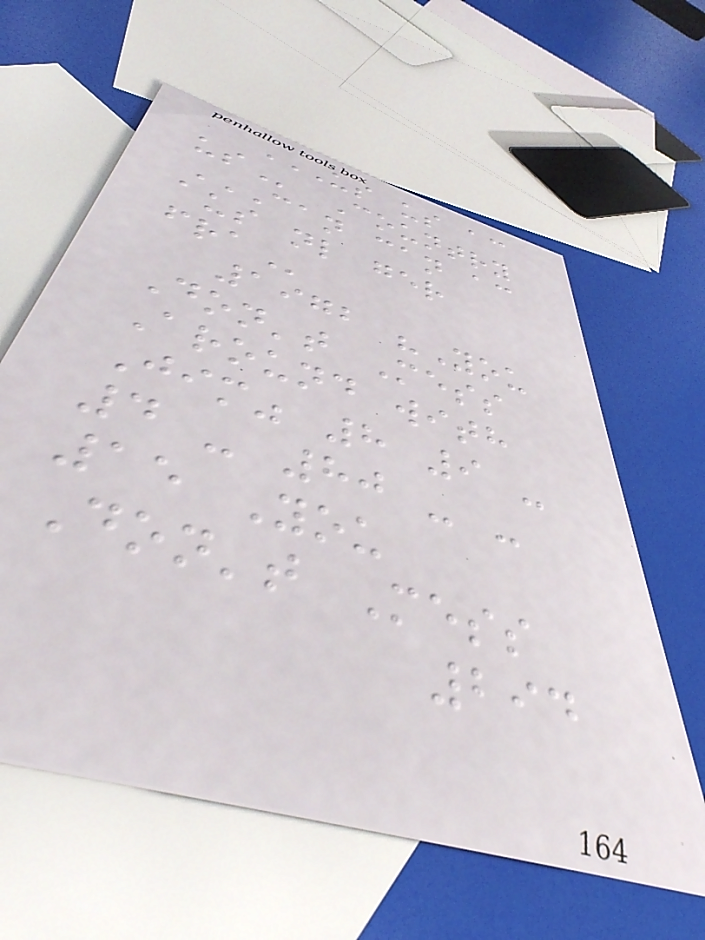US US AC
US Country
CAN CAN AC
AUS NL GER
FRA
1972 "You
Don't Mess
Around with
Jim" 8 9 -
4 - 80 - -
15 You
Don't Mess
294
